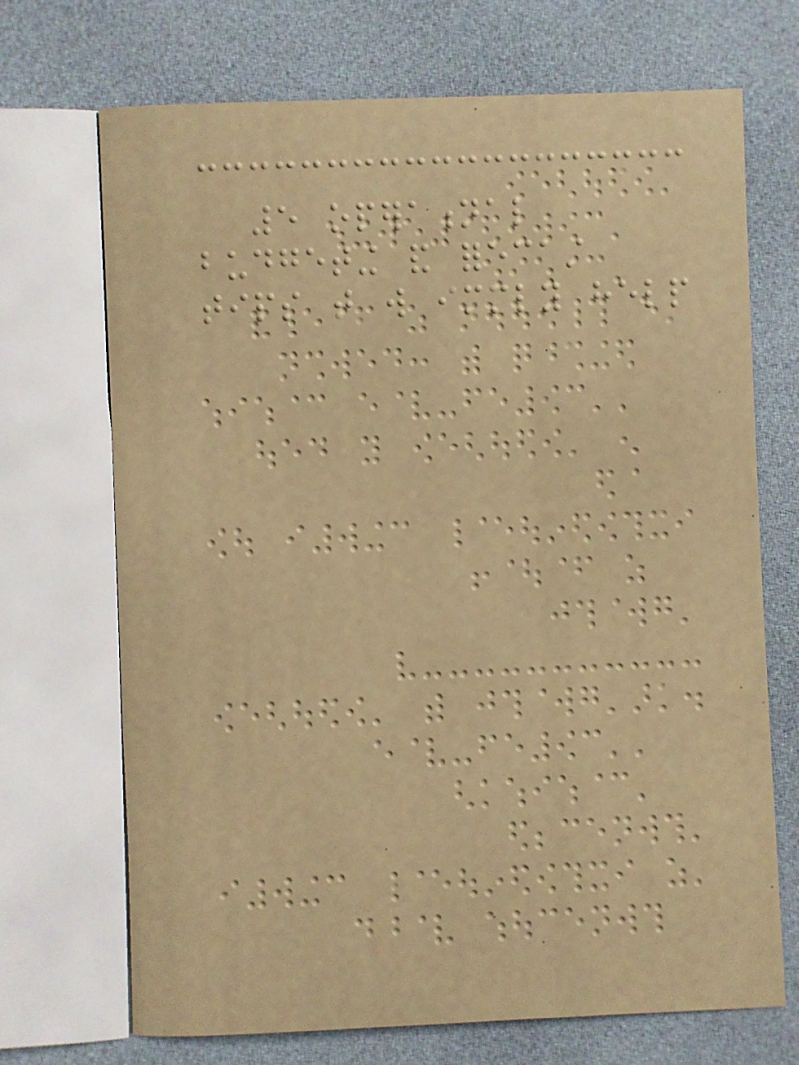5 operational
budgeting and forecast
tips that will immediately help
